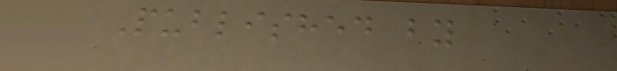Published by
